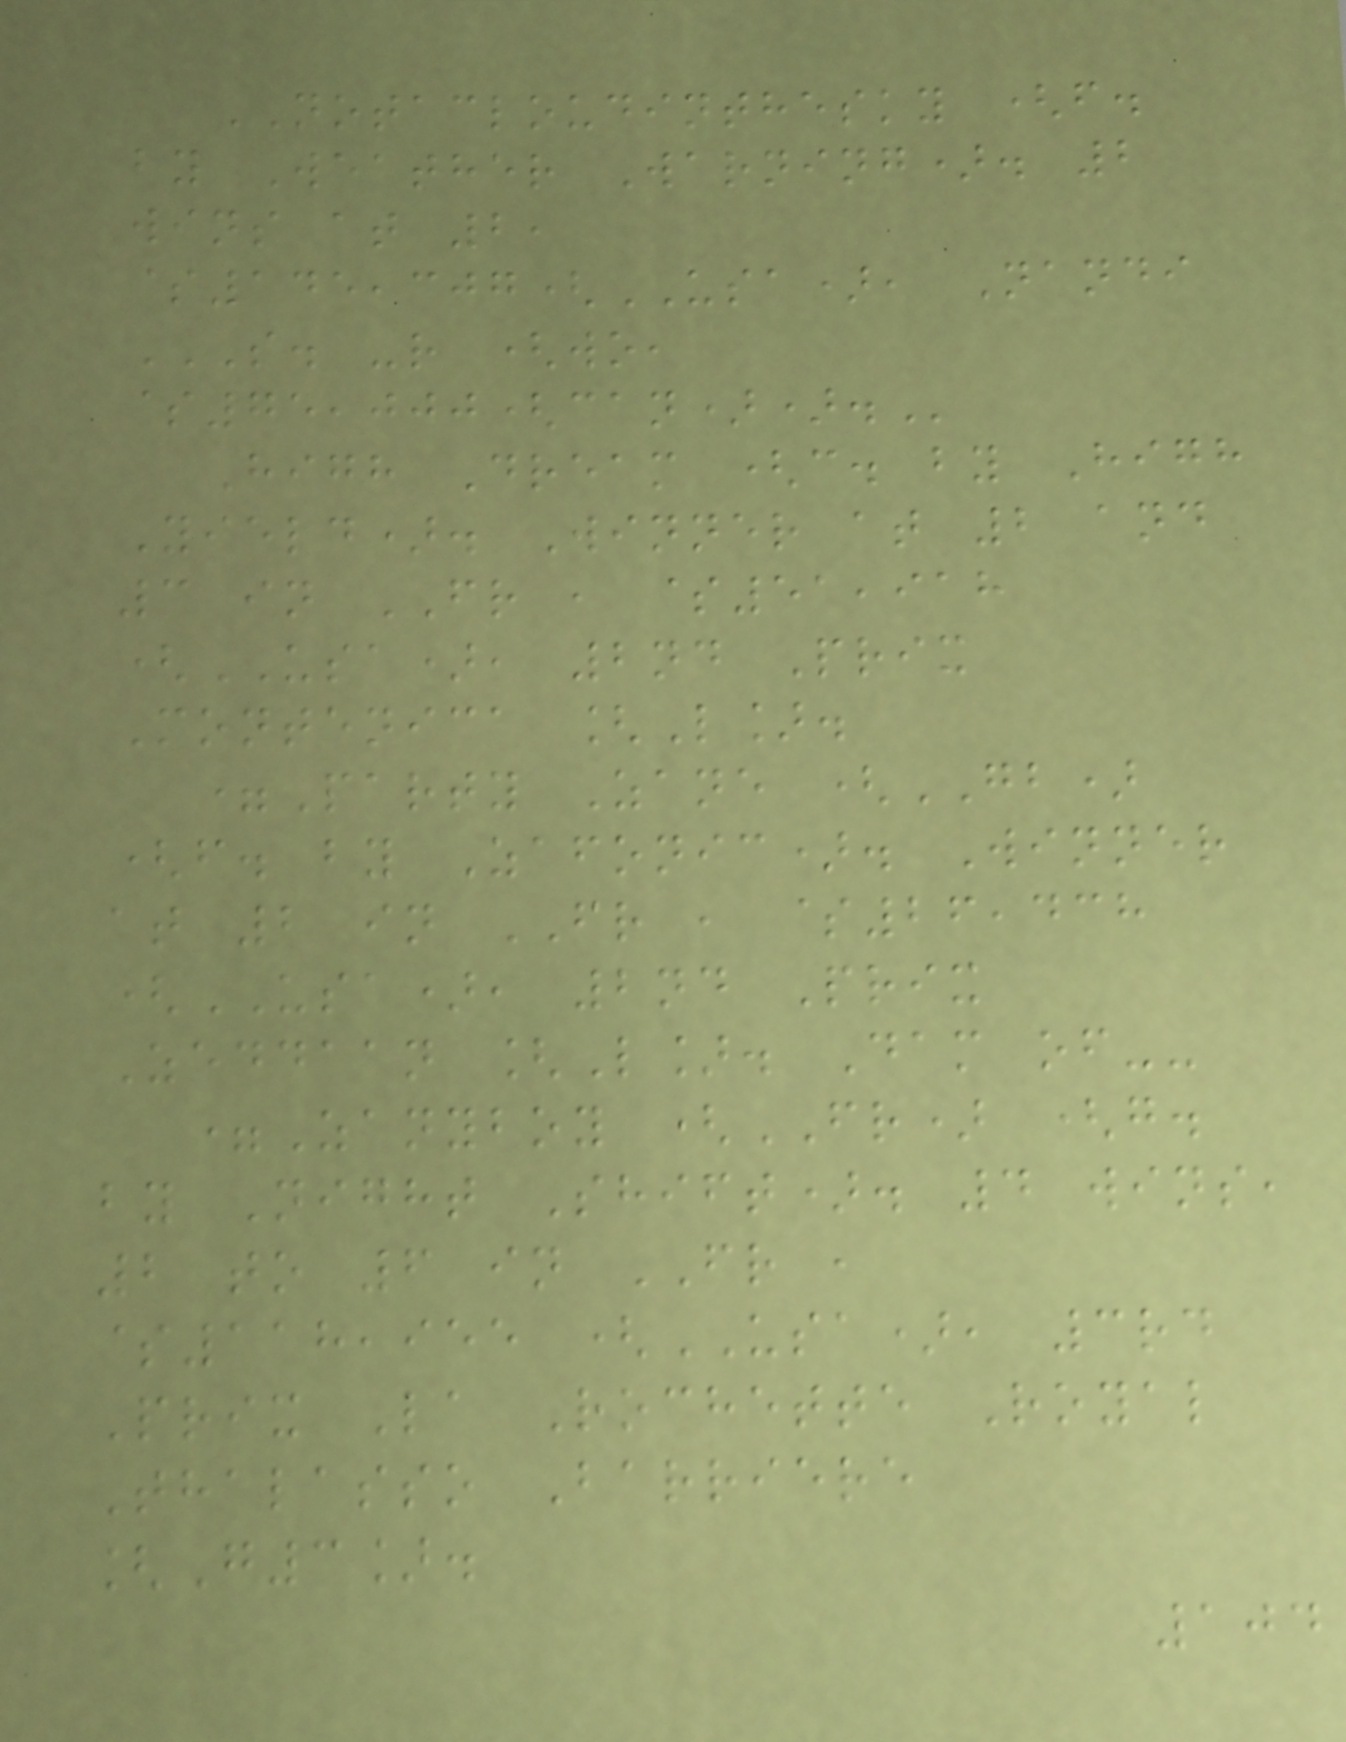NOTACLOUDINTHESKY (f.
by Weather Warning). 2
wins at 2,
$145,307(USA), Nandi
S. -R (WO,
$75,000(CAN)).
High Dream (c. by High
Yield). Winner at 2 and
3 in FR , $51,918
(USA), 2nd Prix
Montenica [L].
=Party Zane (GB)
(f. by Zafonic). Winner
at 2 in FR , $26,438
(USA), 2nd Prix
Zeddaan [L]. Dam of--
=Zanyboy (FR) (g.
by Night Shift). 4 wins,
2 to 6 in FR ,
$118,955 (USA), 3rd
Prix La Rochette Royal
Thalasso Barriere
[G3].
104
